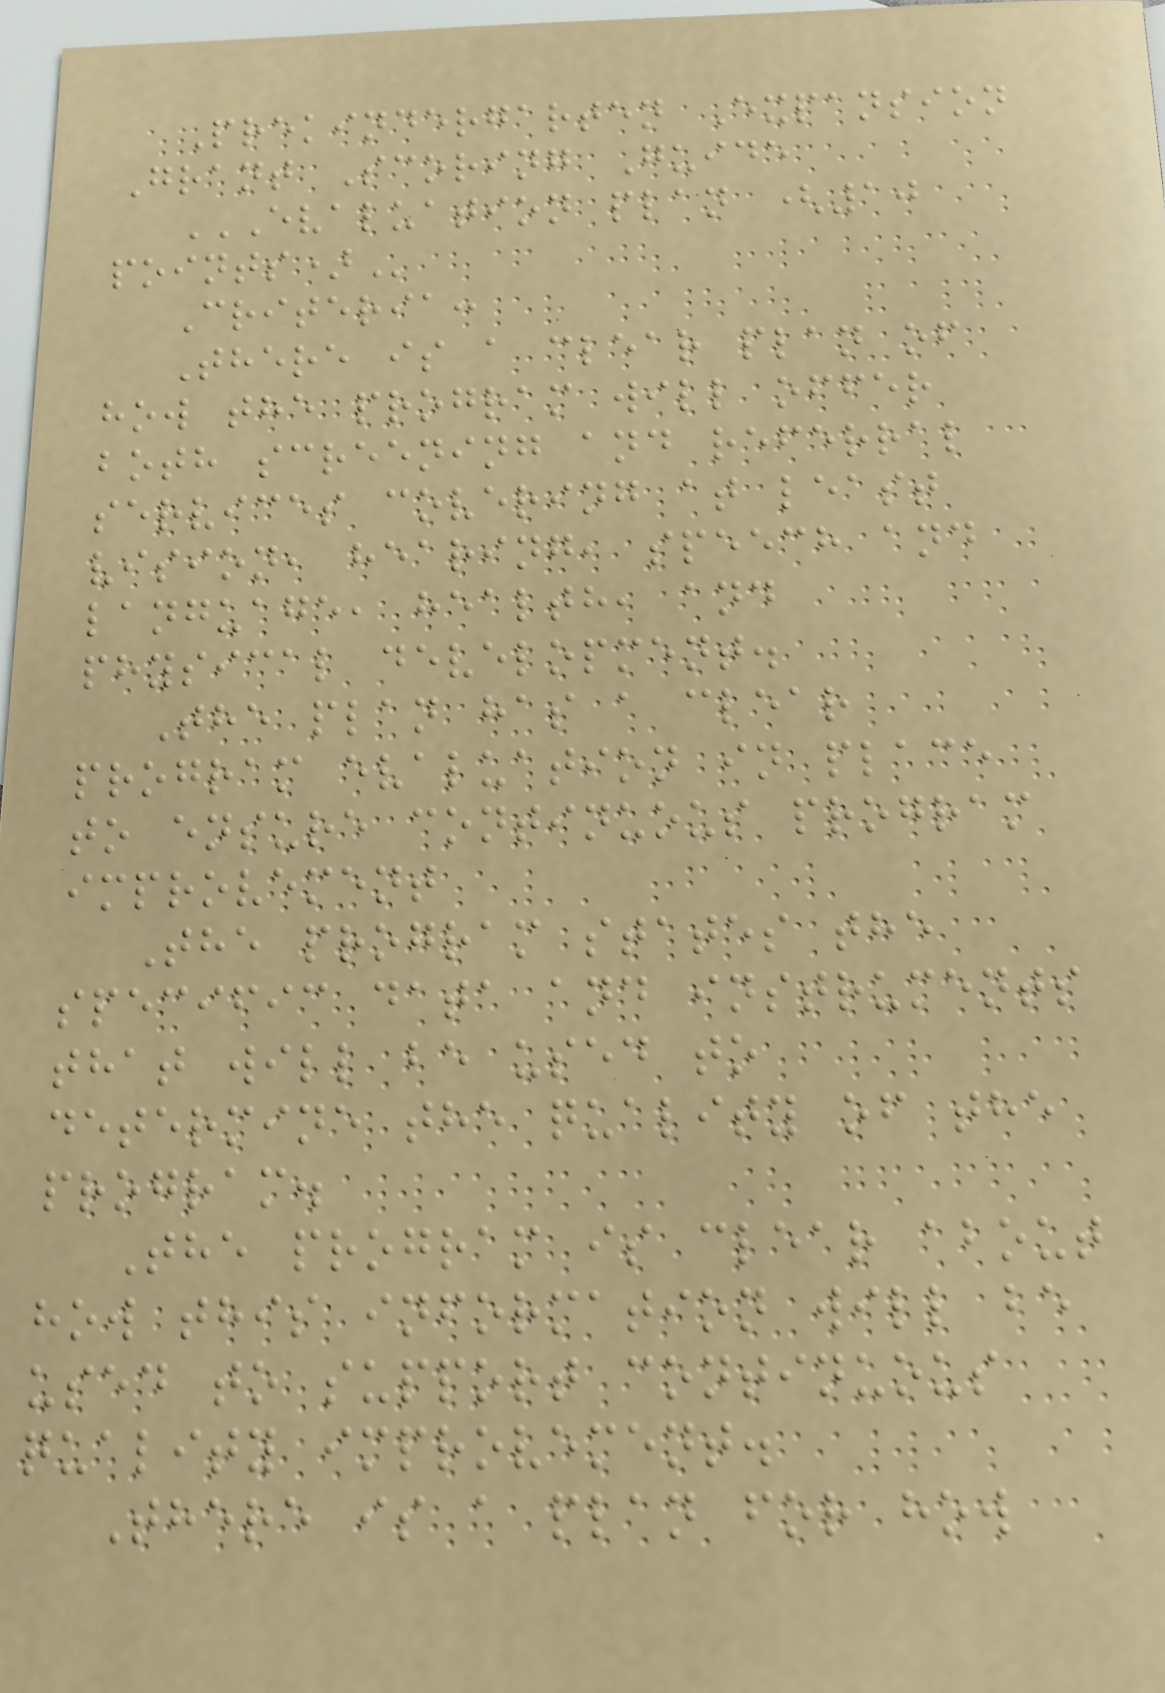Prekindergarten Expansion
Grant Scoring Guide
EVALUATION PLAN (10
POINTS)
Criteria:
There is a clear plan of
how the program will offer
both screening and referral
services covering at least
vision, hearing, speech and
language, health, and
physical development.
The plan has a clear
program evaluation in place
to ensure continuous program
improvement
The program states the
specific data and instruments
that will be used to
determine the quality of the
program.
The program is clear about
how this information will be
used to support continuous
quality improvement.
There is a plan for how
